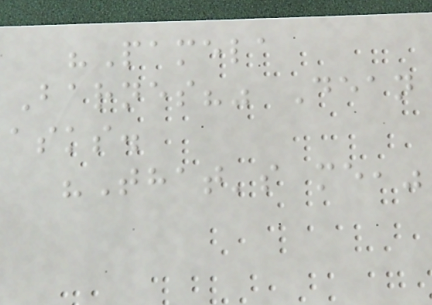"Pamela
Barnes?" Dean
asks.
"That's me,"
